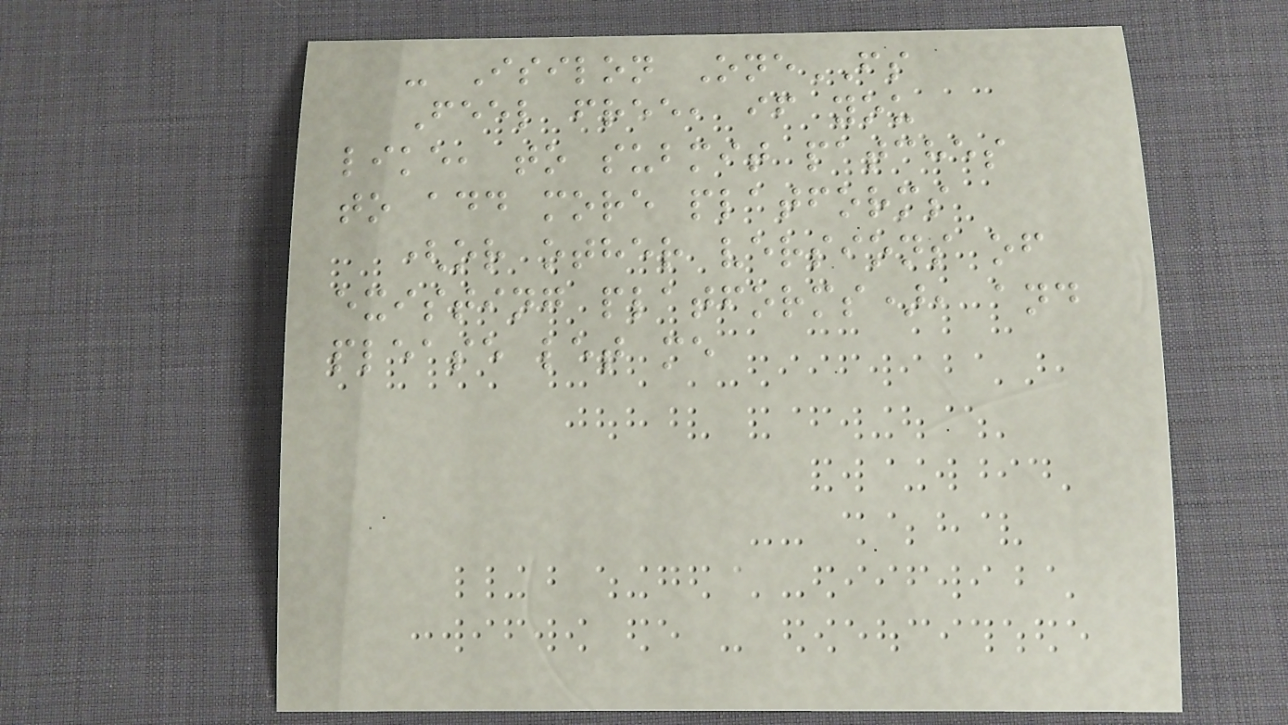- Isilon OneFS
Feel free, if you
like, to submit patches
to add more platforms
(or other versions of
existing platforms), and
please let me
